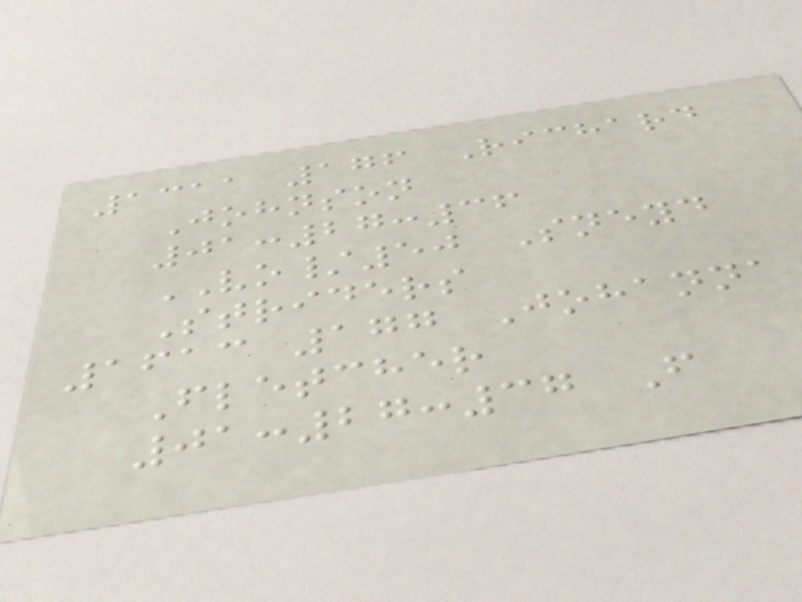1311 176 Richard
Johnson
01:27:36
VO/50 Sneyd
Striders
1613 177 Johanna
Fletcher
01:27:37 F
